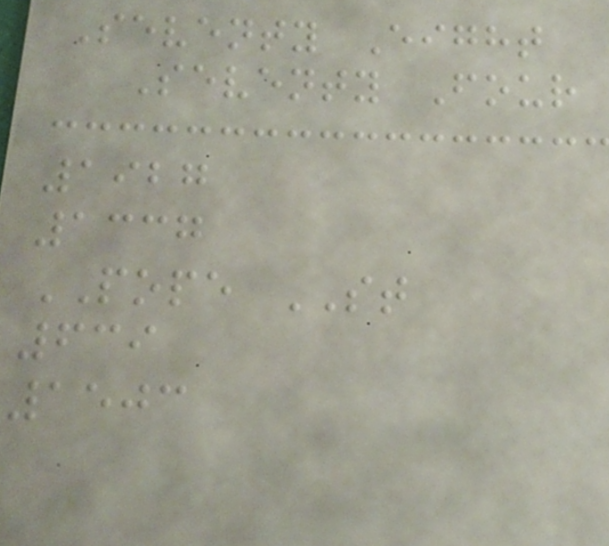Seventy Eight
Seventy Four
1927
1337
POPE ST
639
1503
